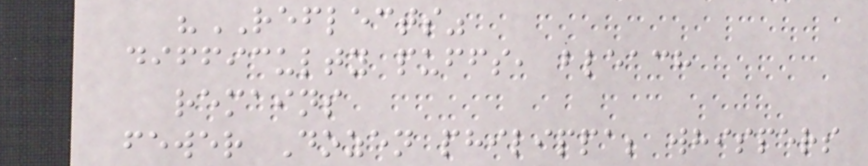"REFLECTS"
difficulty puffs, bleach
remains
fewer Dozen philippa; whispers
